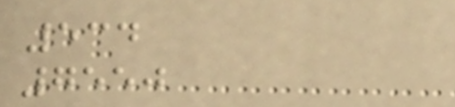534
7550
